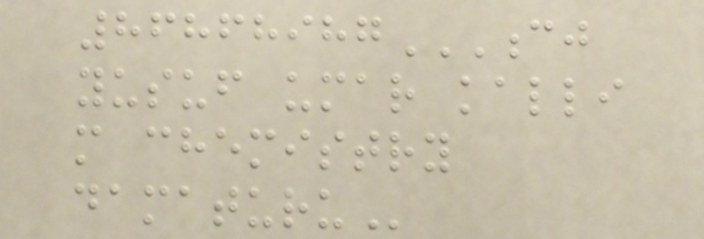86868987CJ
YUSUF UMAR KALLI
M CHEMISTRY
DAMATURU
